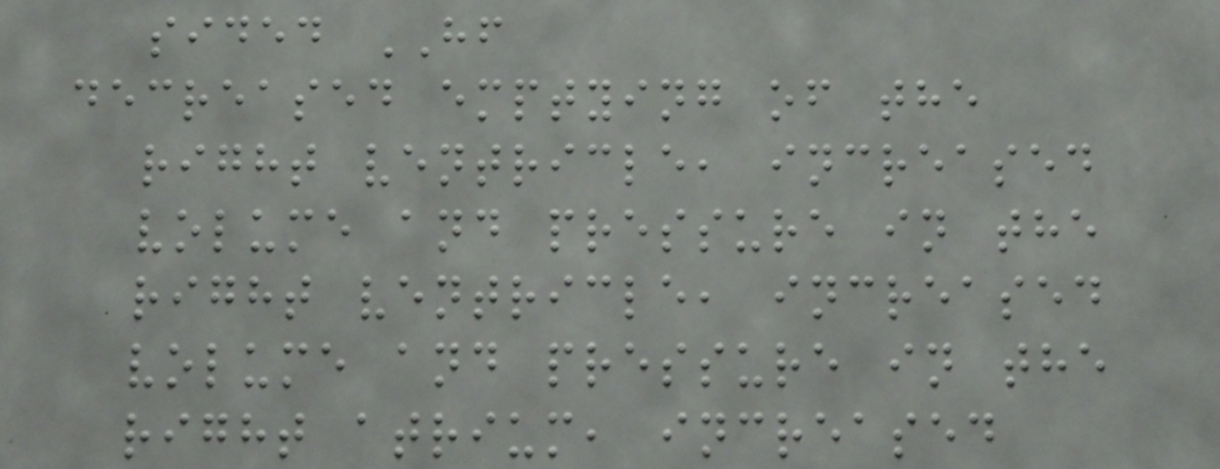sided HF
decreased emptying of the
right ventricle, increased
volume and pressure in the
right ventricle, increased
volume and pressure in the
right atrium, increased
